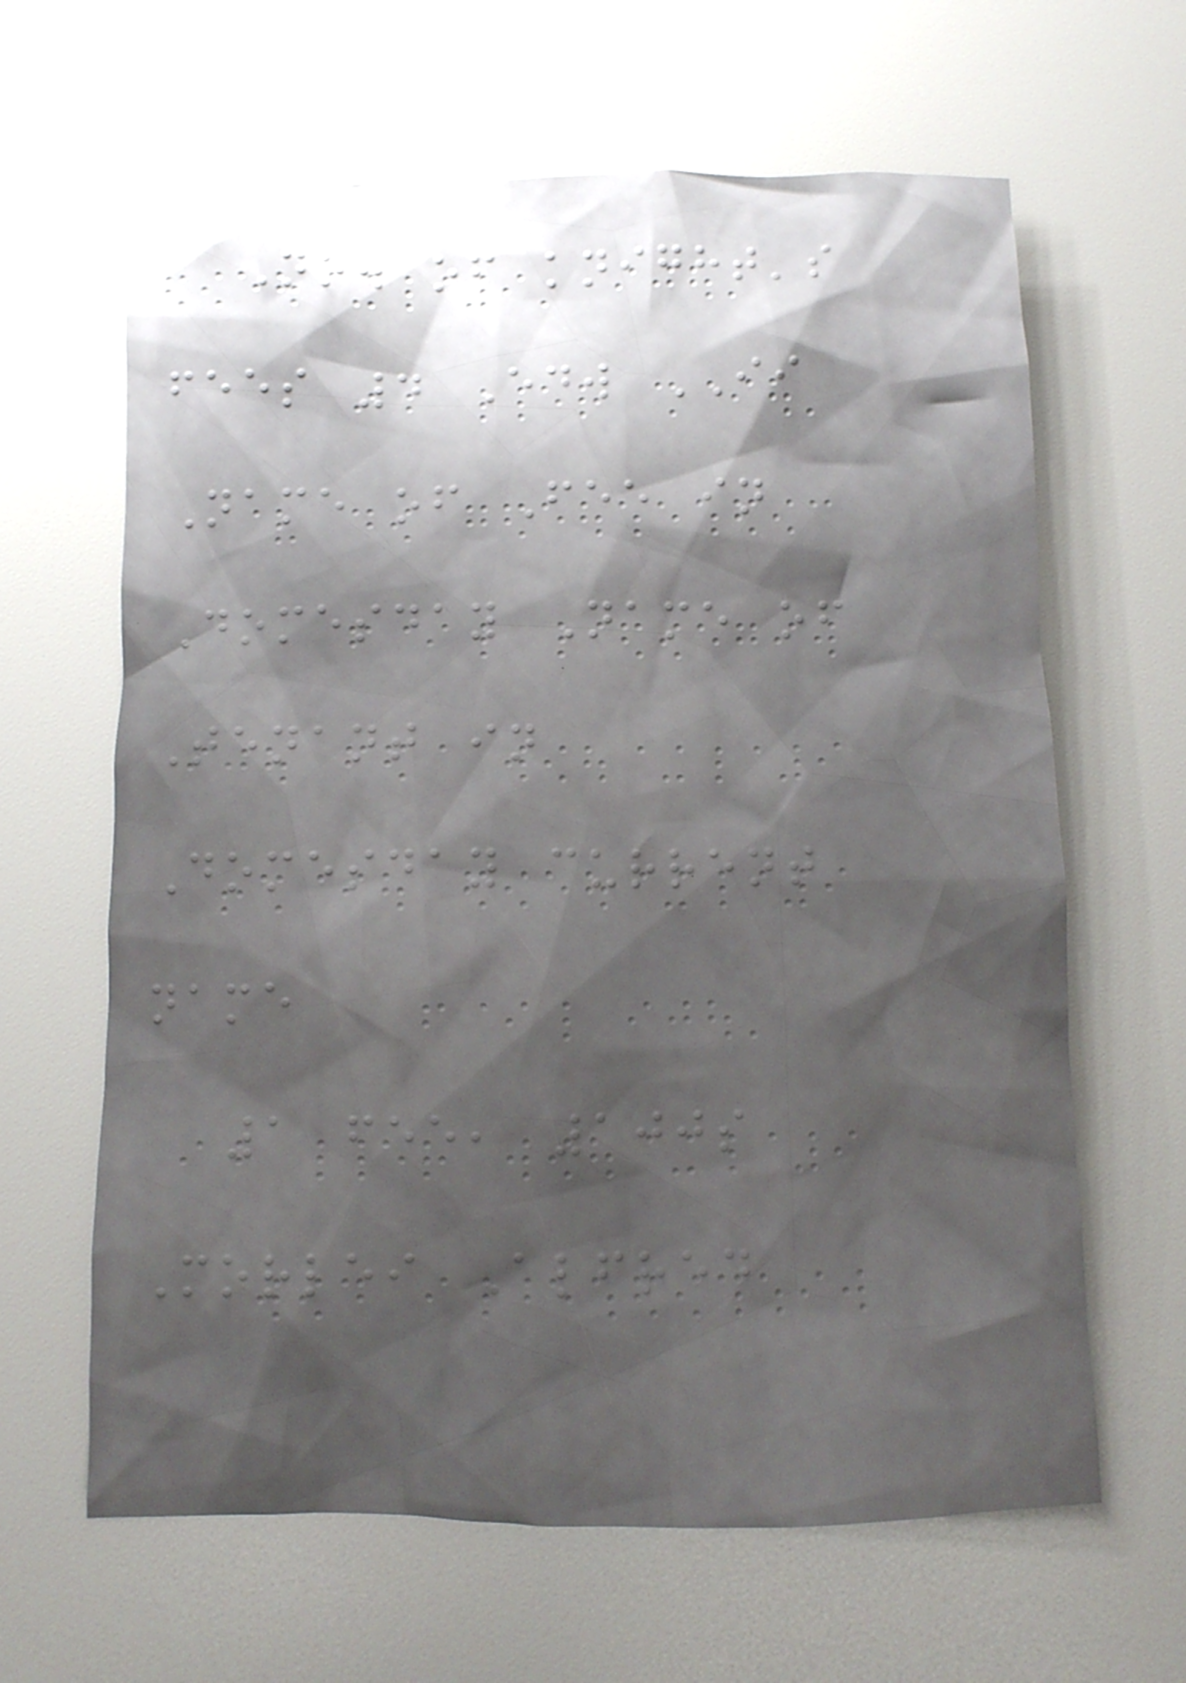No. of knight's
fees 4 Edw II
Name of Fee in
Domesday Name of
Tenant in
Domesday current
name
1 fee, 100s
Morlei Alfred
